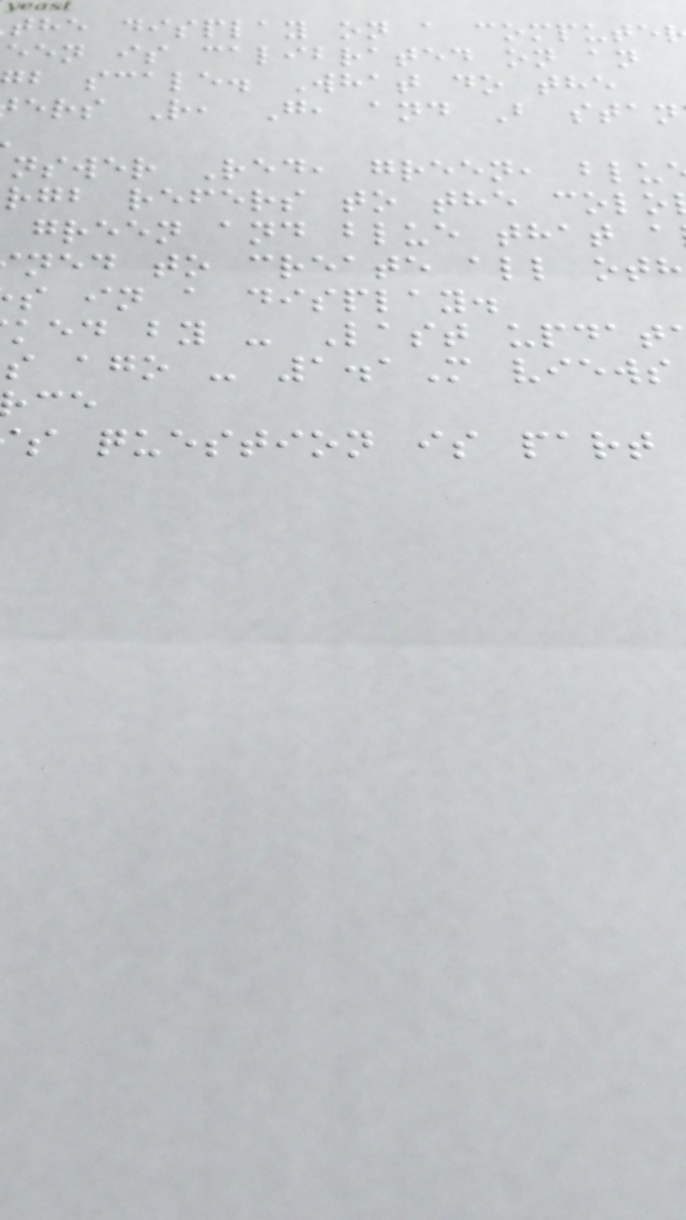the display on a compute
een is calibrated on an
b scale. What do the
ers R, G, and B stan
nswer Red, green, blu
rgb refers to the colo
green and blue that a
ned to create all oth
s in a display.
ked by - Last updat
s ago - 1.1M views
s question is part
